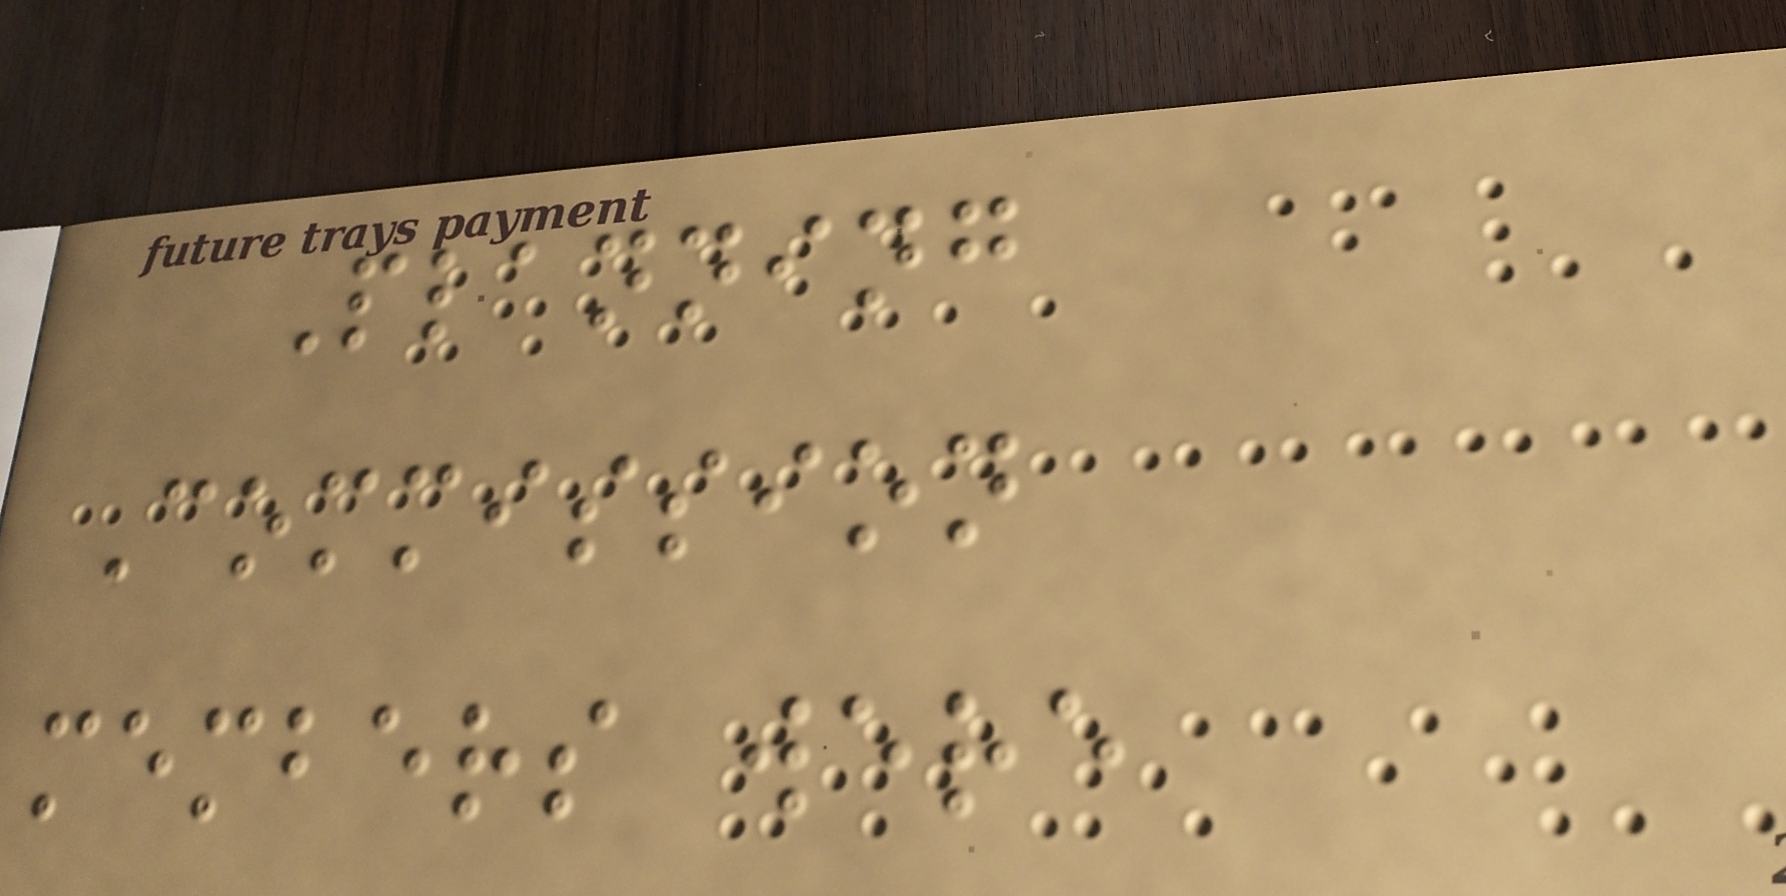Planning
Commission
members were
